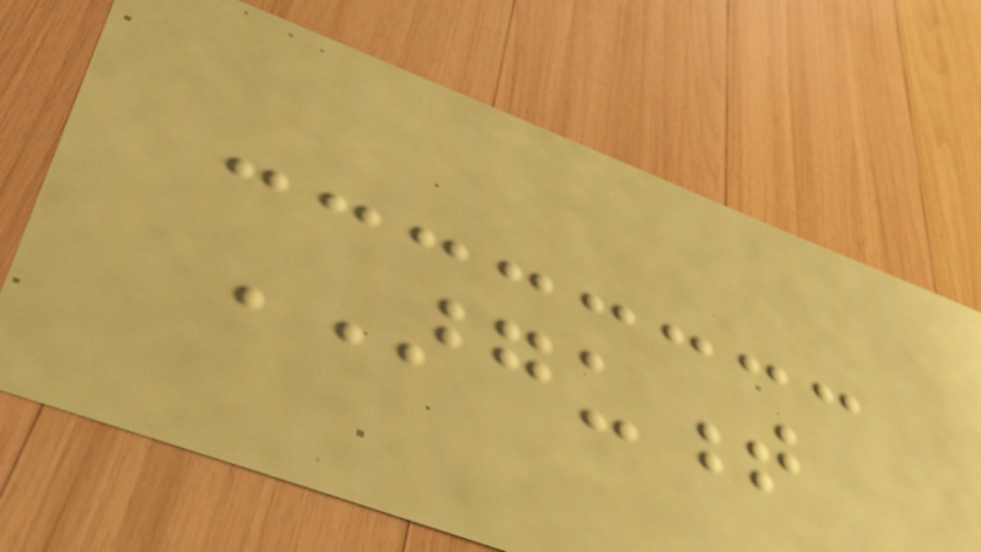ARGUMENT
